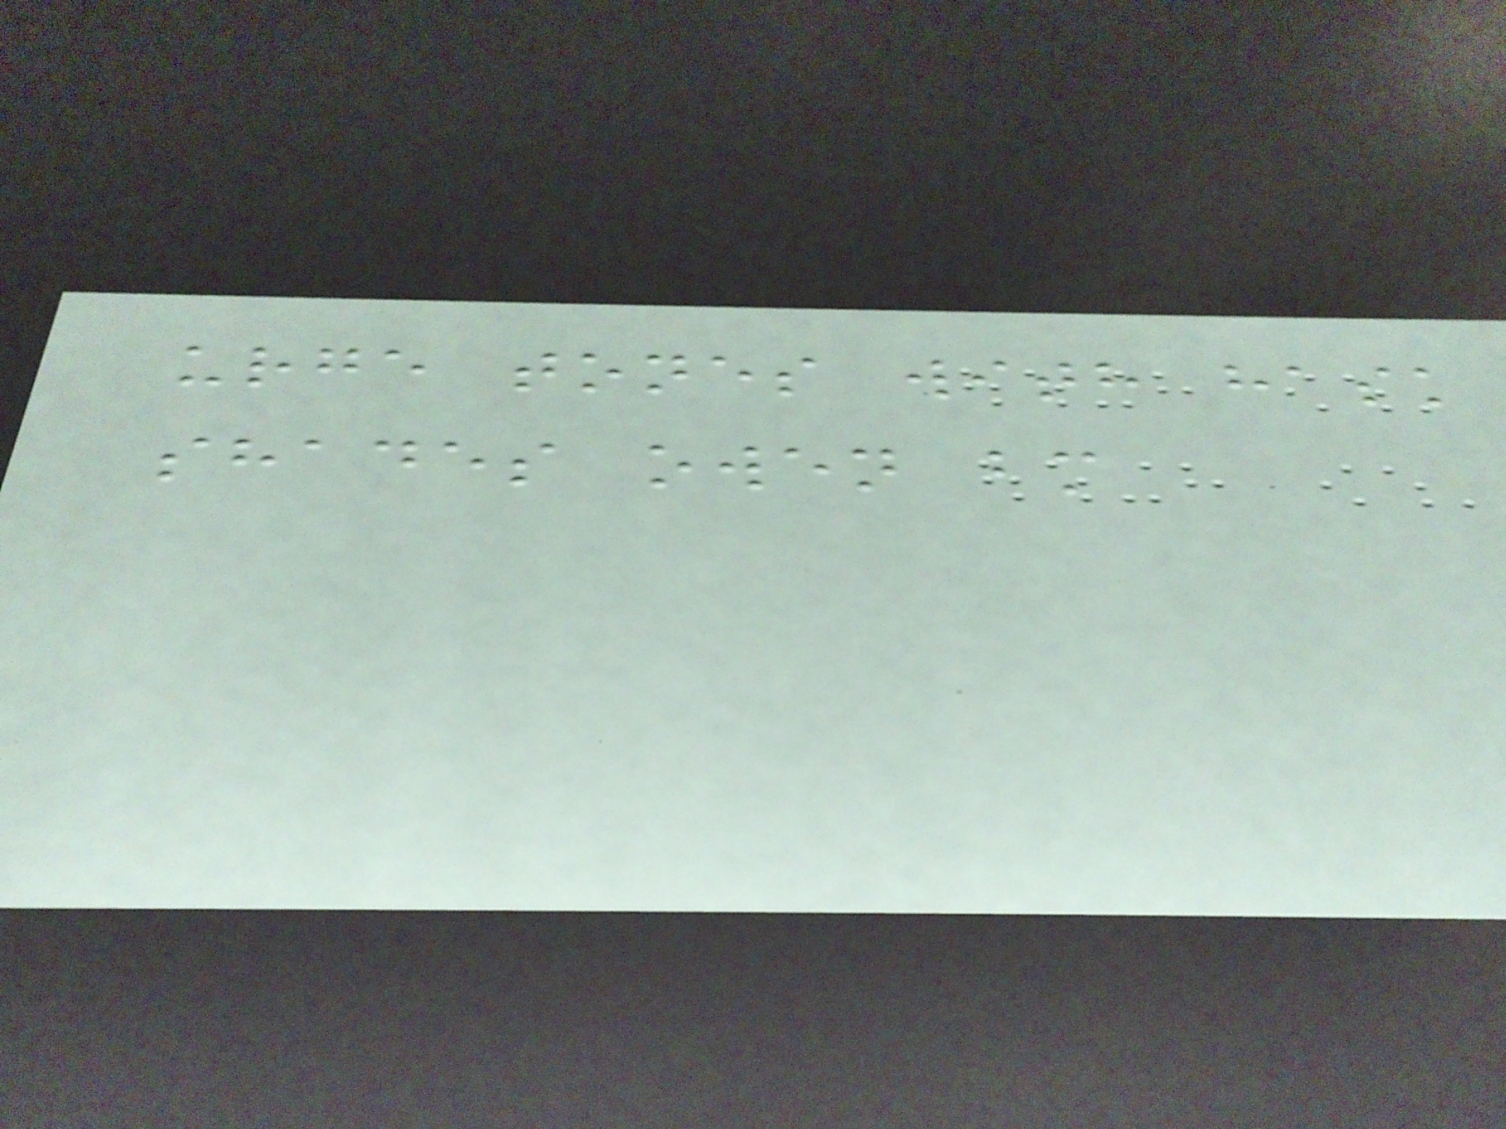urge tones with hask
shades owen bm
